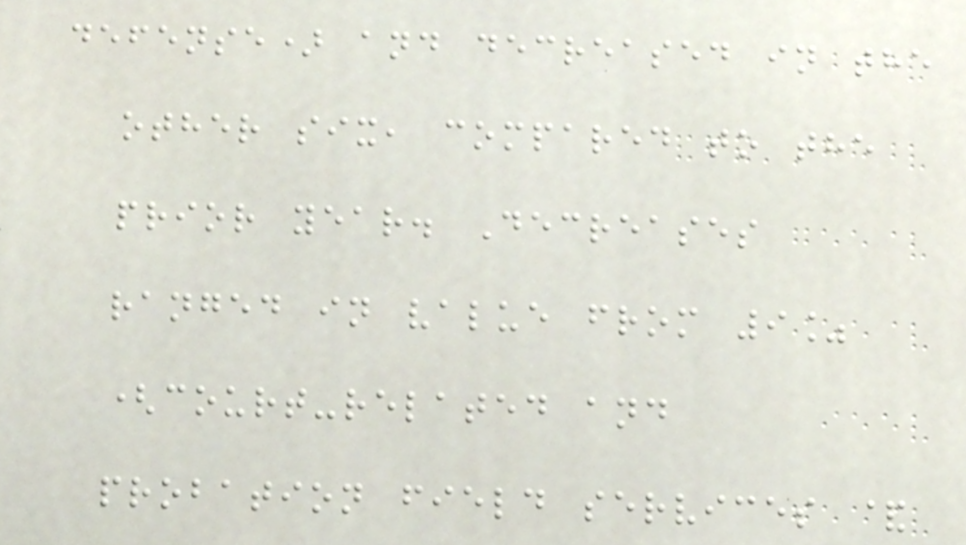defense) and decreased in the
other six, compared to the
prior year. Decreases
ranged in value from 9%
(court-related and
probation field services &
